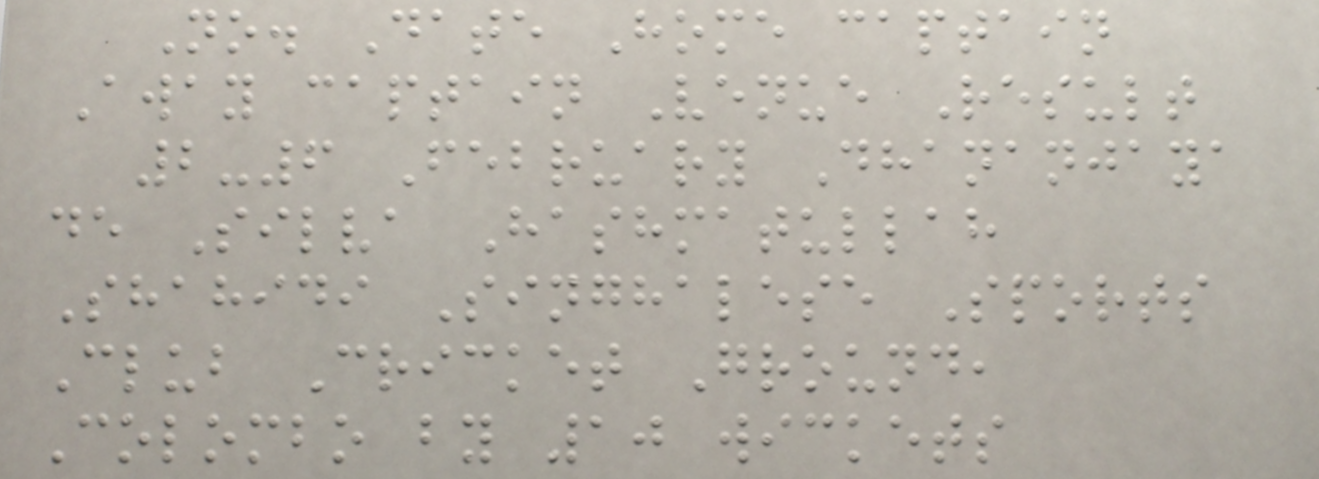No. Date Home captain
Away captain Venue Result
2-6 February Dhananjaya
de Silva Hashmatullah
Shahidi Singhalese Sports
Club Cricket Ground,
Colombo by 10 wickets
